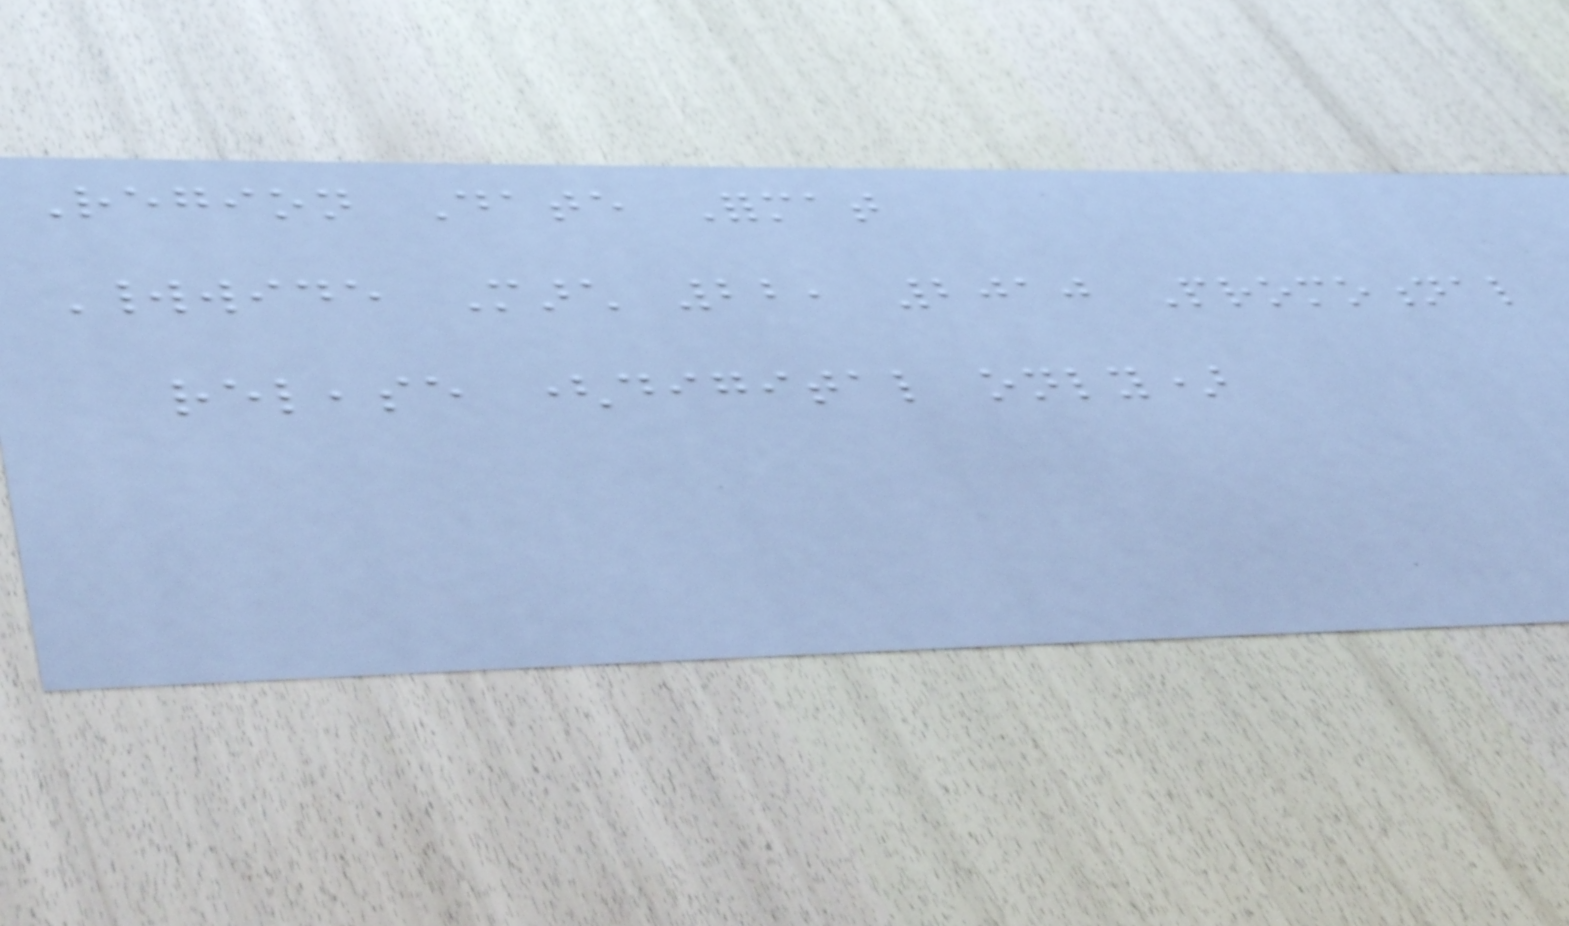Region Date Format
Worldwide March 22, 2010 Promotional
release (digital only)
